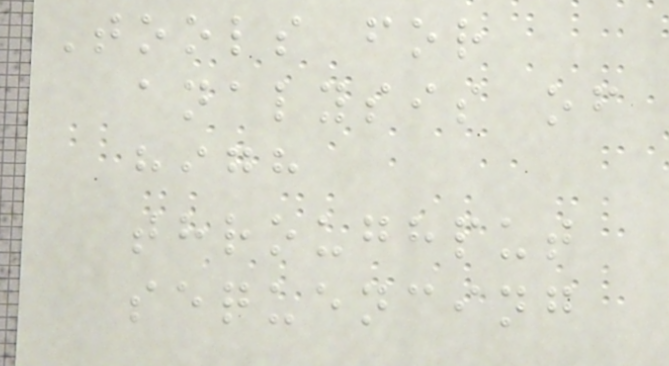Tools for
analysis of
high
throughput
sequencing
